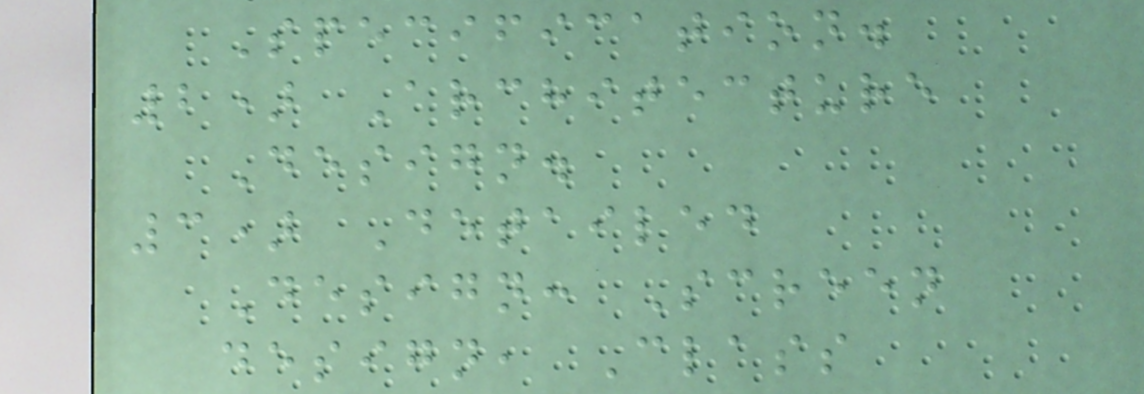Specification.
2) Architecture
Design.
3) Detailed
Design: Screen
design, Class
